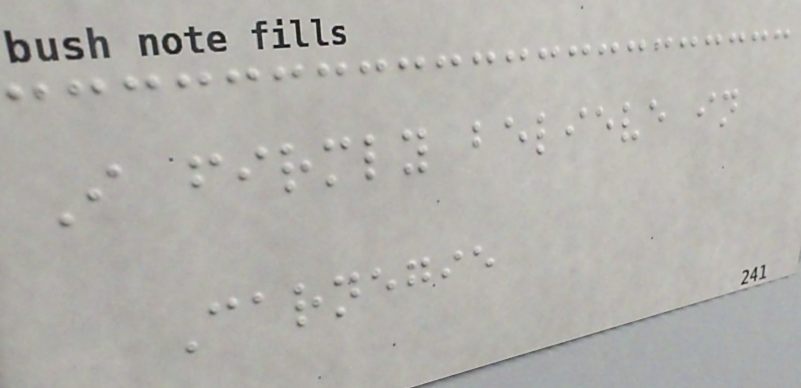I firmly believe in
Carnegie
